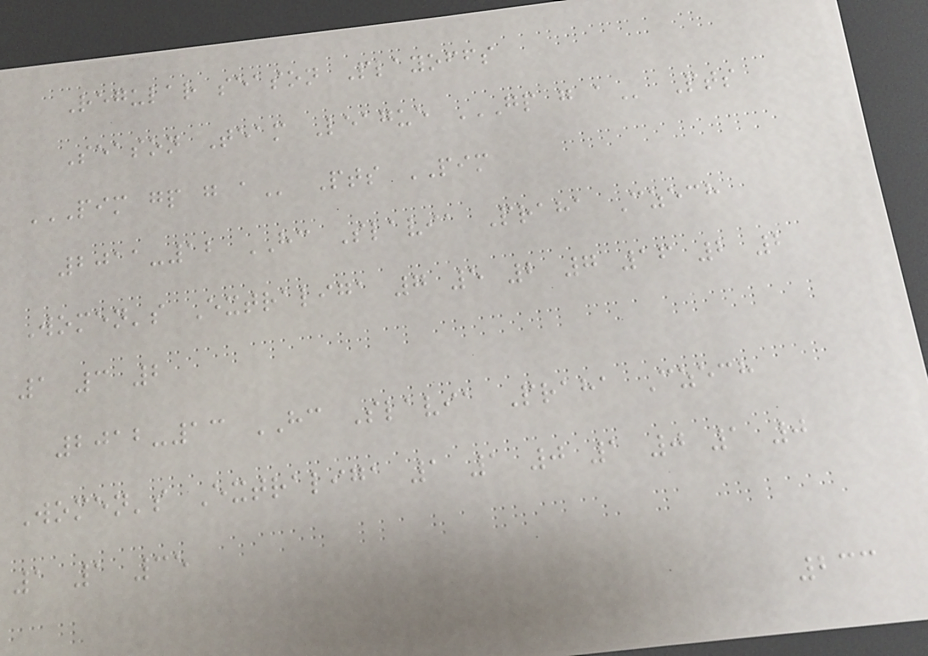Regular season Playoffs
Season Team League GP G A Pts
PIM GP G A Pts PIM
2011-12 HC Slavia Praha Czech
Women's Extraliga 7 5 2 7 16 2 2
1 3 2
2012-13 HC Slavia Praha Czech
Women's Extraliga 1 1 0 1 0 1 0
1 1 35
233
